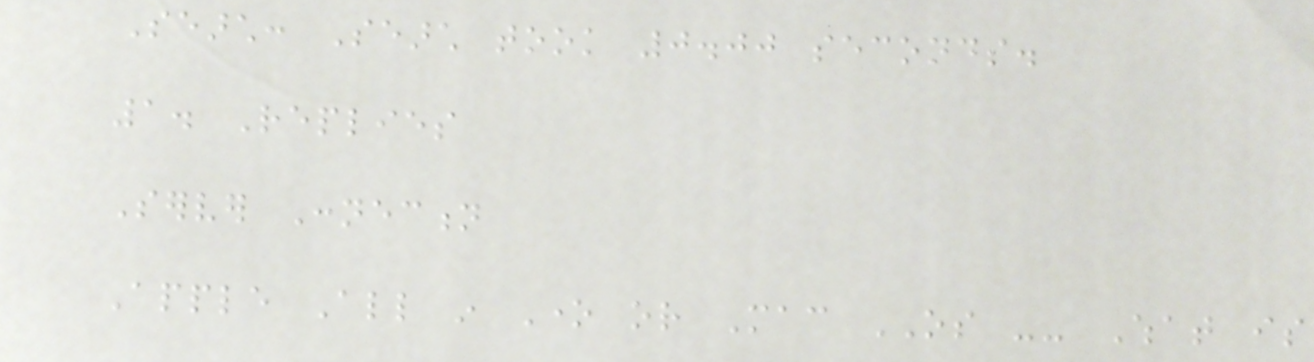Search: Search took 0.00 seconds.
1. Replies
Server Connection
Apple All in One or Mac OS -- What is
